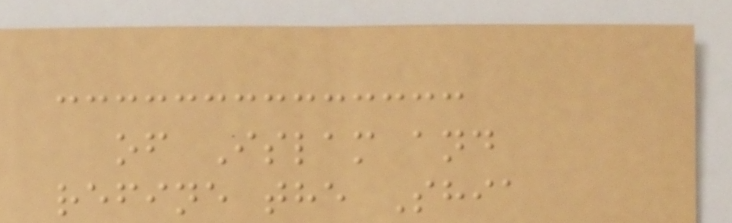of Islam and
refine the Shia
